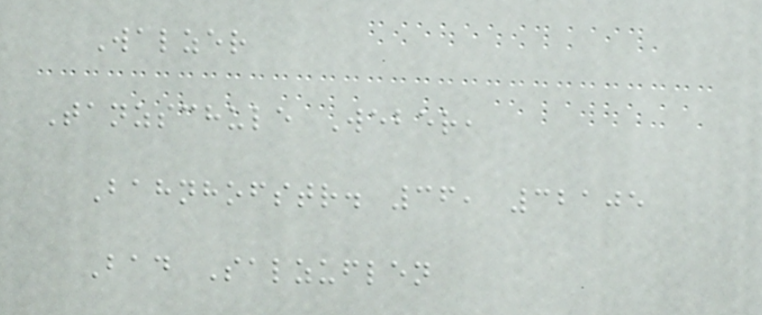Walzer
Tanzschule Weber,
Bahnhofstr. 36, 32105
Bad Salzuflen
